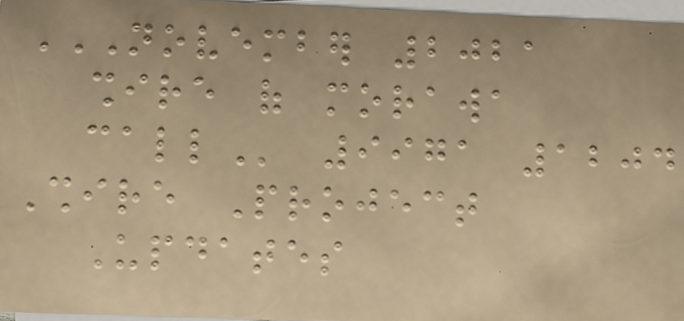NOVEMBER 2021
SHIRE OF MORAWA
CALL 9971 1204
Shire Project
Updates
